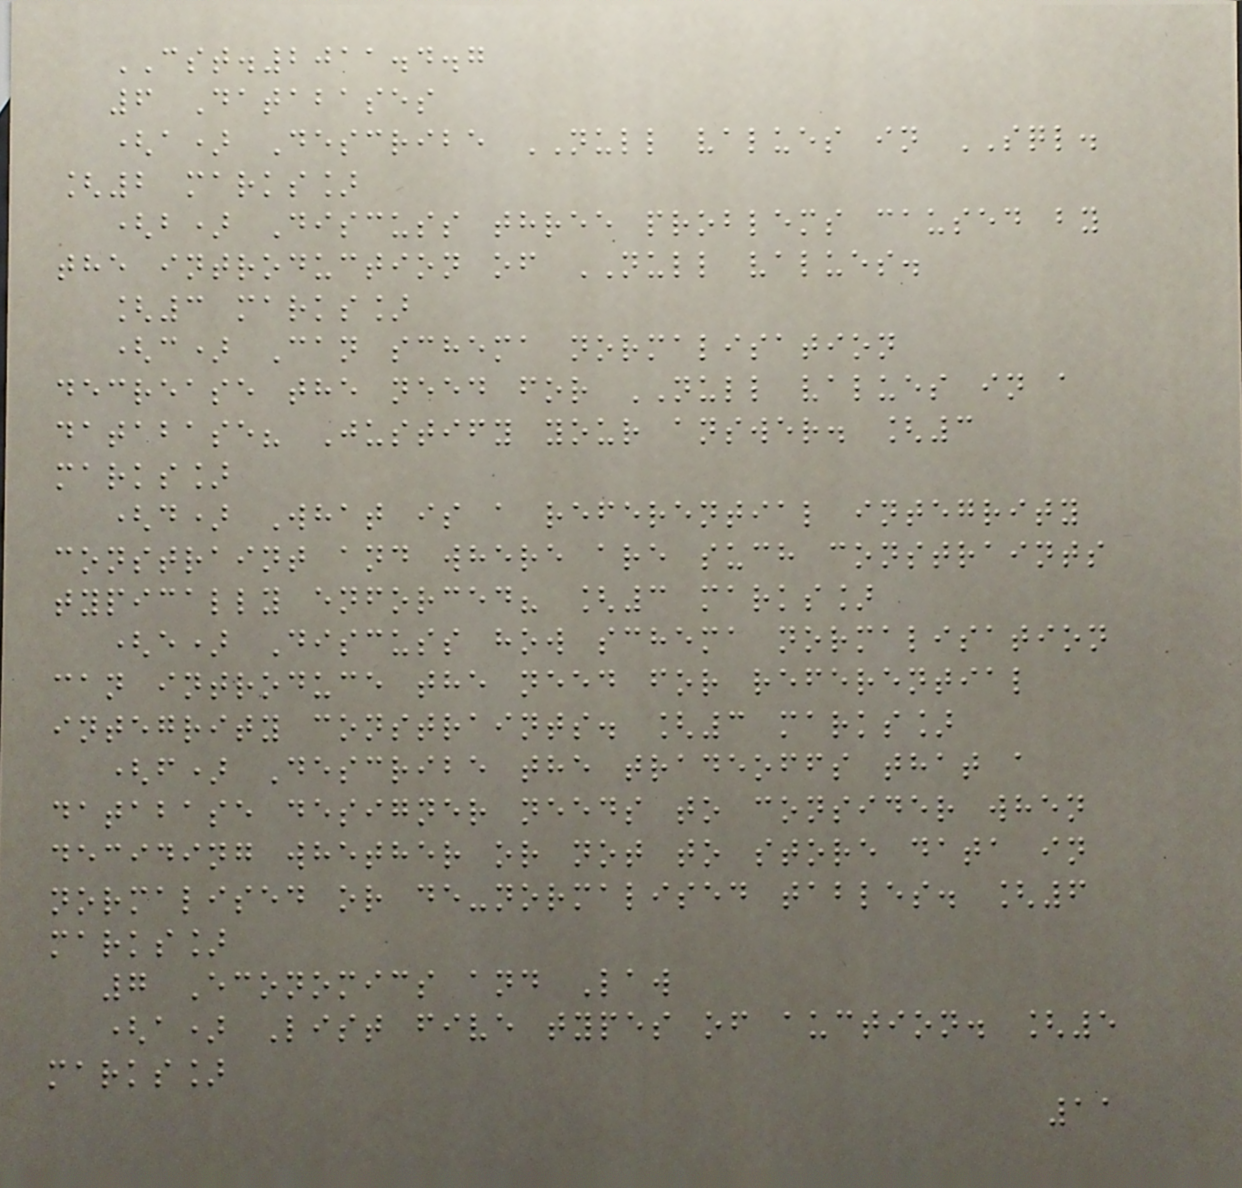CST.2011.4.7
6 Databases
(a) Describe NULL values in SQL.
[2 marks]
(b) Discuss three problems caused by
the introduction of NULL values.
[3 marks]
(c) Can schema normalisation
decrease the need for NULL values in a
database? Justify your answer. [3
marks]
(d) What is a referential integrity
constraint and where are such constraints
typically enforced? [3 marks]
(e) Discuss how schema normalisation
can introduce the need for referential
integrity constraints. [3 marks]
(f) Describe the tradeoffs that a
database designer needs to consider when
deciding whether or not to store data in
normalised or de-normalised tables. [6
marks]
7 Economics and Law
(a) List five types of auction. [5
marks]
11
